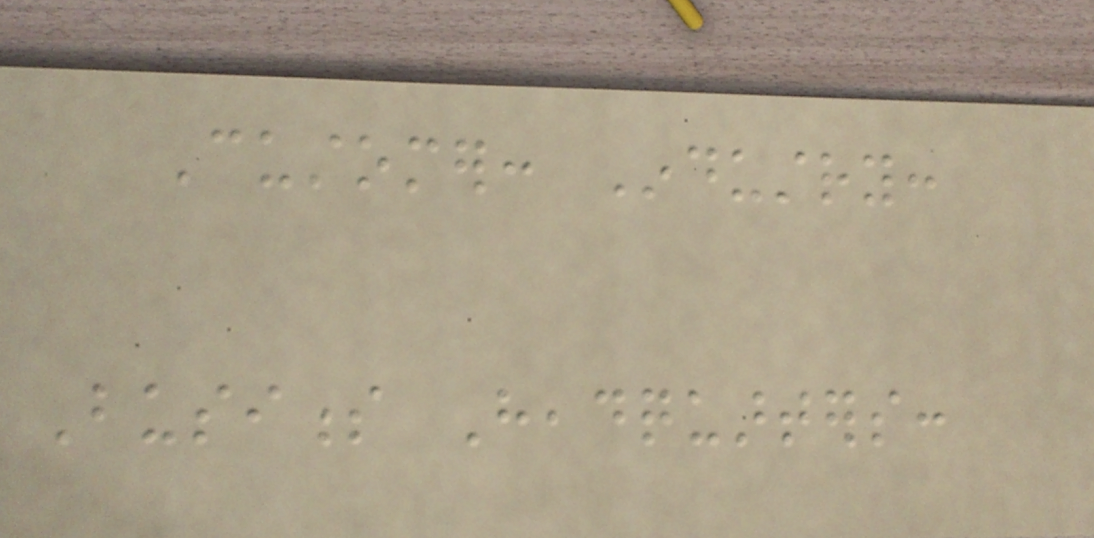Customer: Industry:
Business Headquarters:
